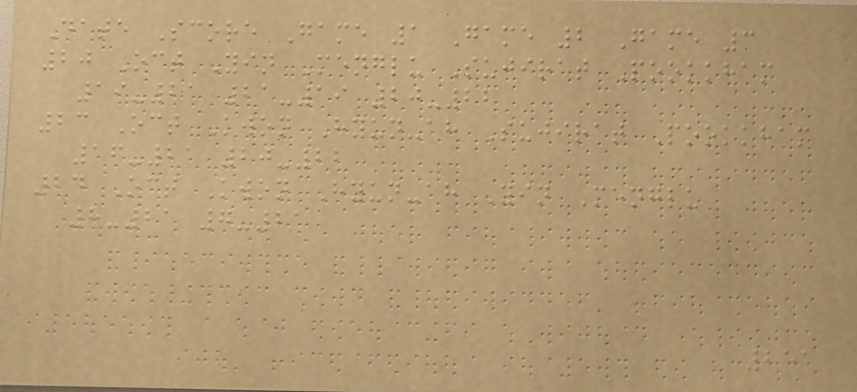Date Score Game 1 Game 2 Game 3
20 Oct Yin Menglu Sujirat Pookkham
19-21 21-19 20-22
23 Oct Kwon Hyun-ah Sujirat Pookkham
16-21 20-22
24 Oct Kwon Hyun-ah Yin Menglu
8-21 7-21
251
